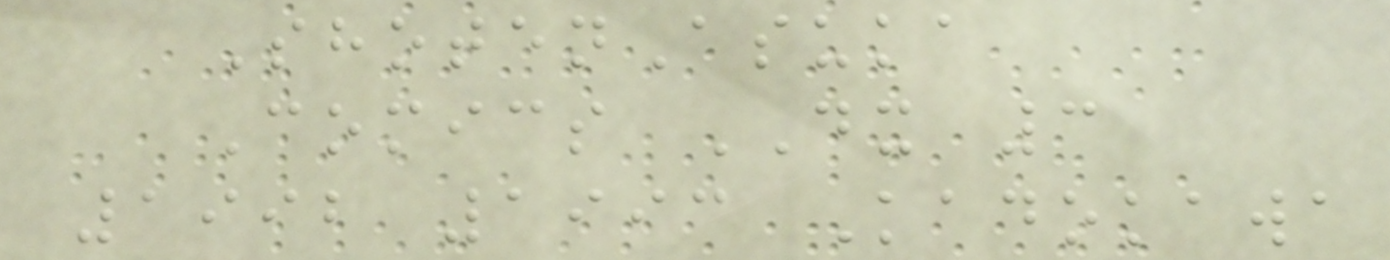ShotenAsuka
Comics DX 3
1992 1993 Kadokawa
